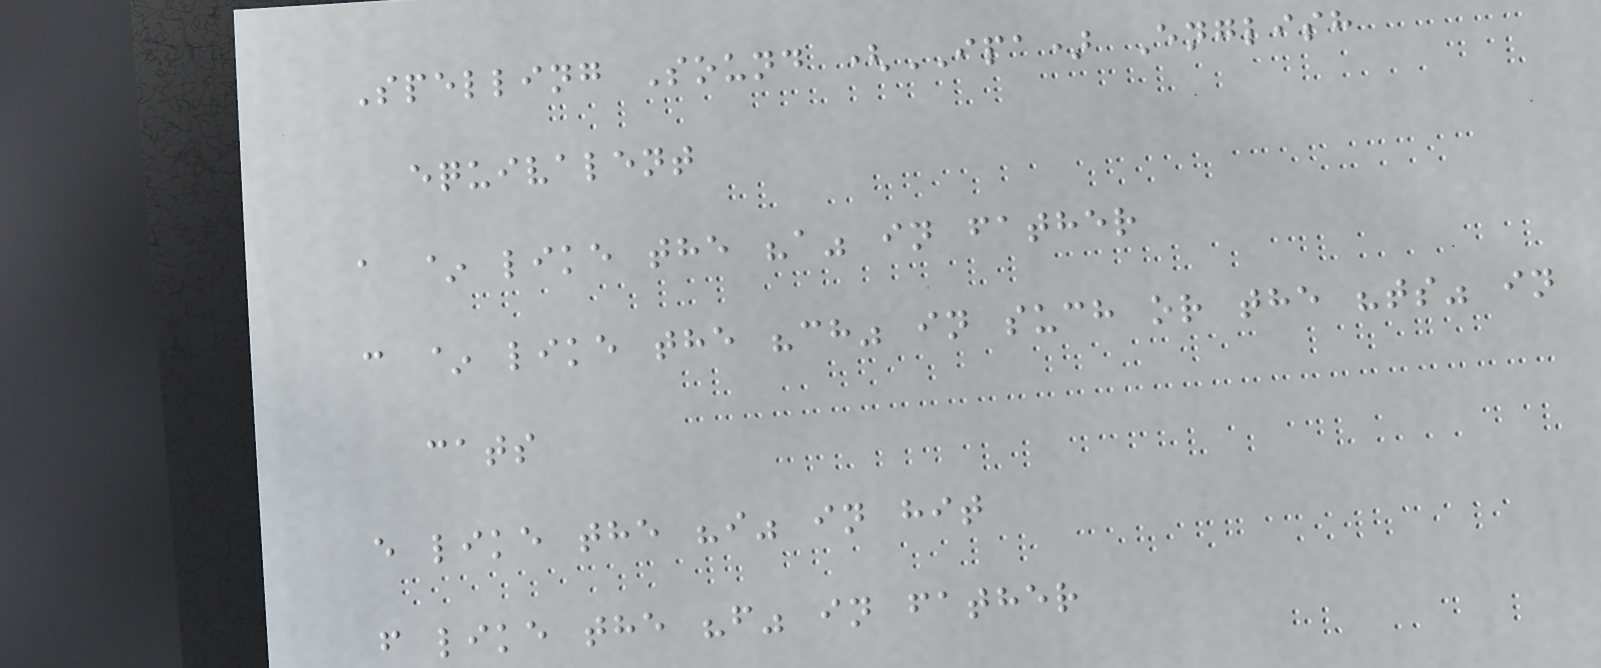Spelling Sound (IPA) English
equivalent
a ~ like the "a" in father
c ~ like the "ch" in such or the "ts" in
cats
e like the "i" in hit
f like the "f" in father
